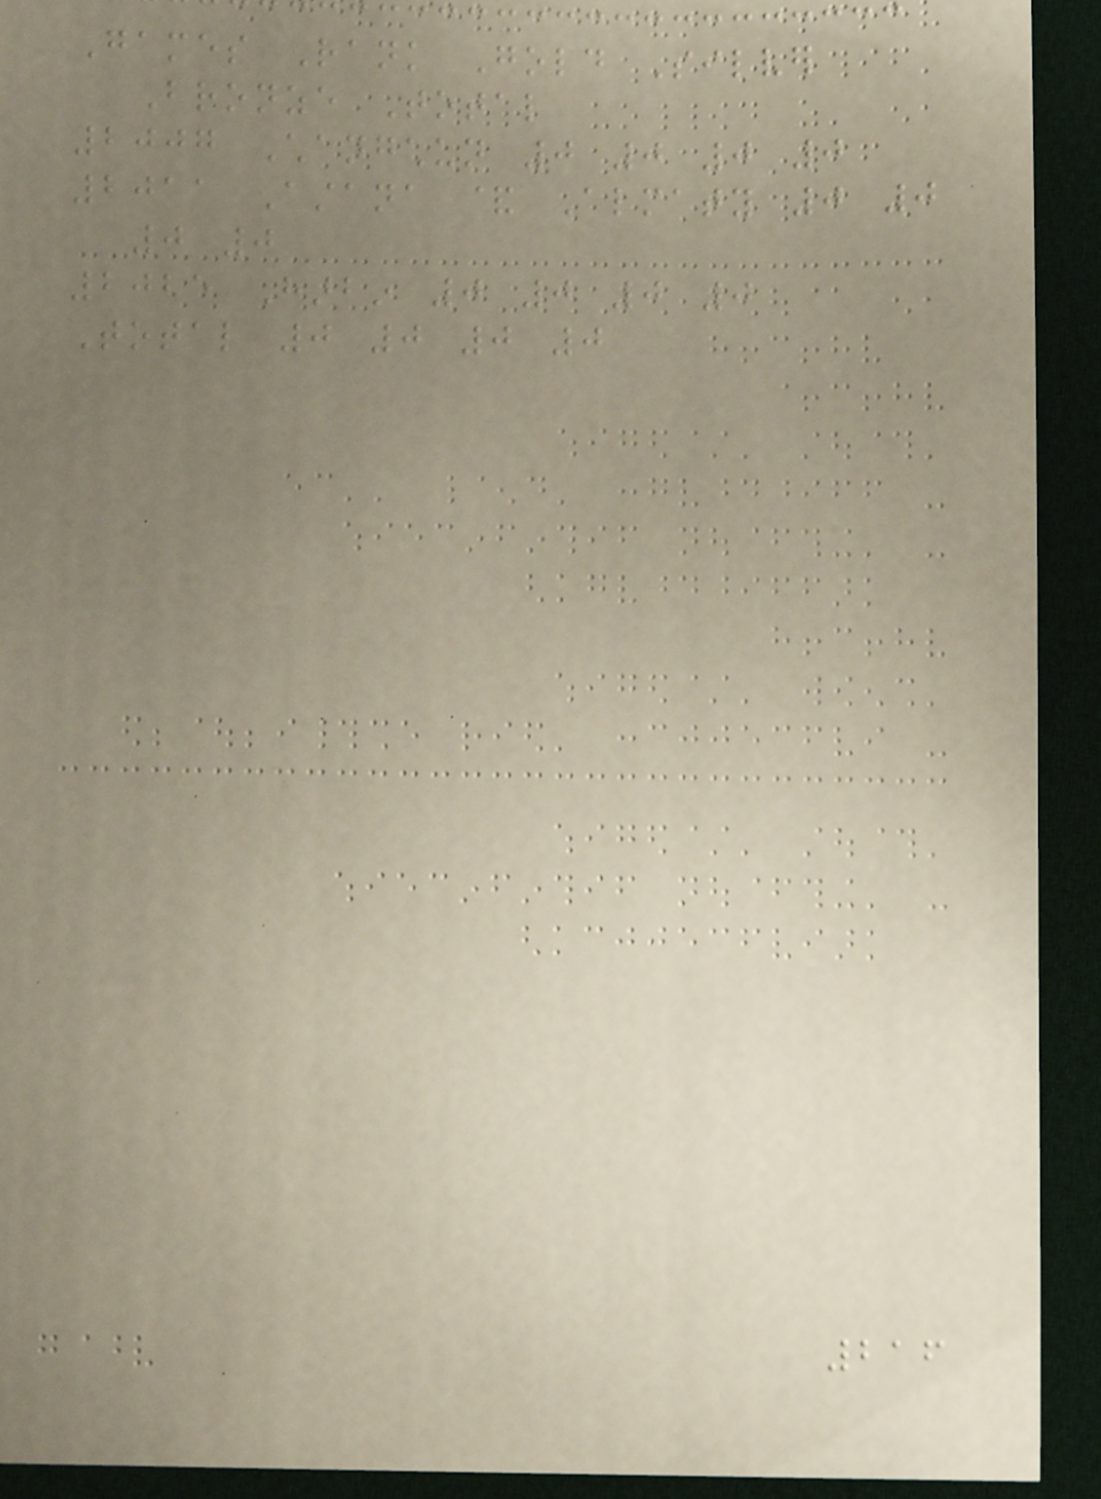Games Rank Gold Silver
Bronze Total
2007 Changchun 0 0 0 0
2011 Astana & Almaty 0 0
0 0
2025 Harbin 0 0 0 0
Total 0 0 0 0
216
